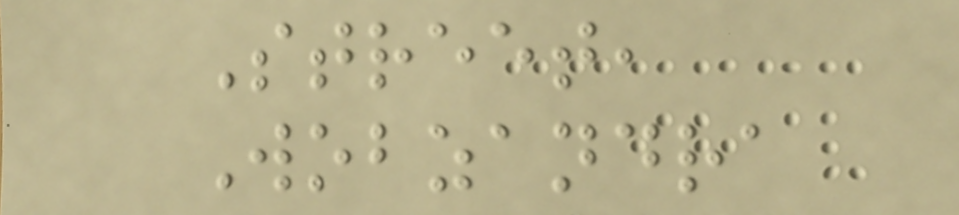Street,
Wobzandra
